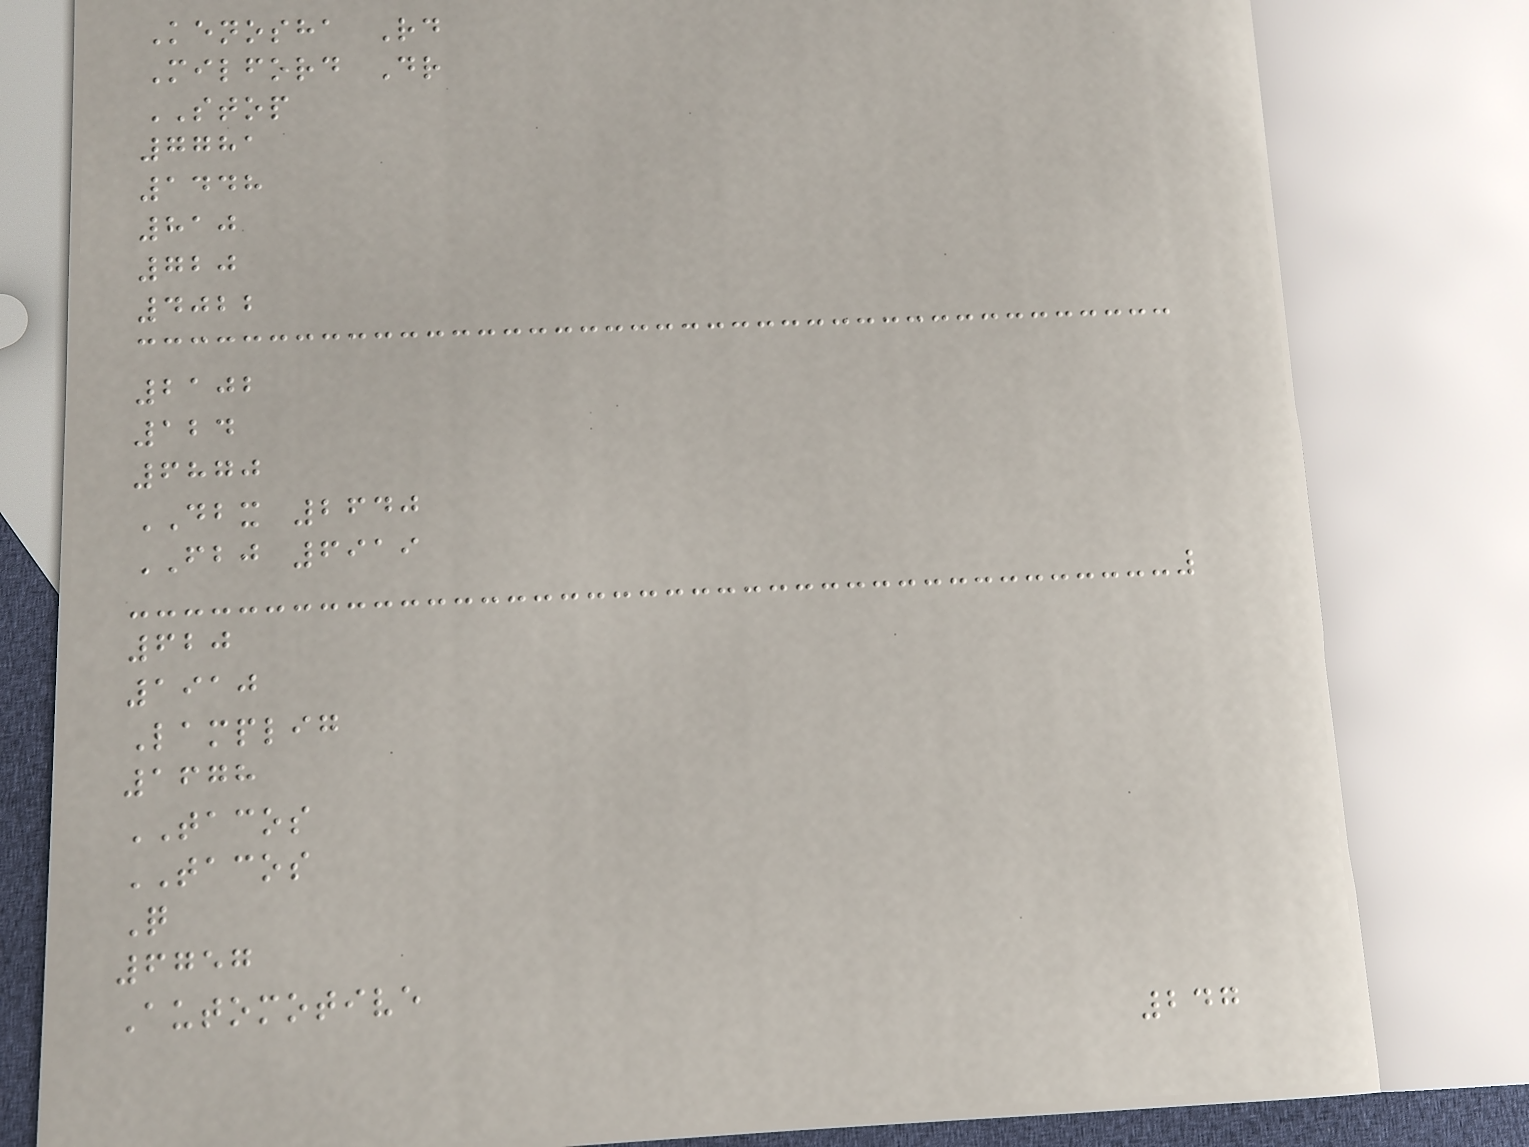Kenosha Rd
Milford Dr
STOP
7781
1448
810
720
4022
2102
124
6870
DBX 2640
FBJ 6919
620
1910
Lamplig
1678
TACOS
TACOS
Q
6757
Automotive
247
